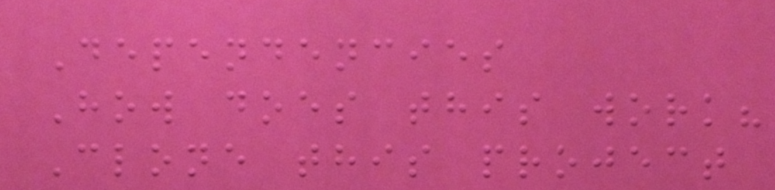Dependencies
How does this work?
Clone this project
